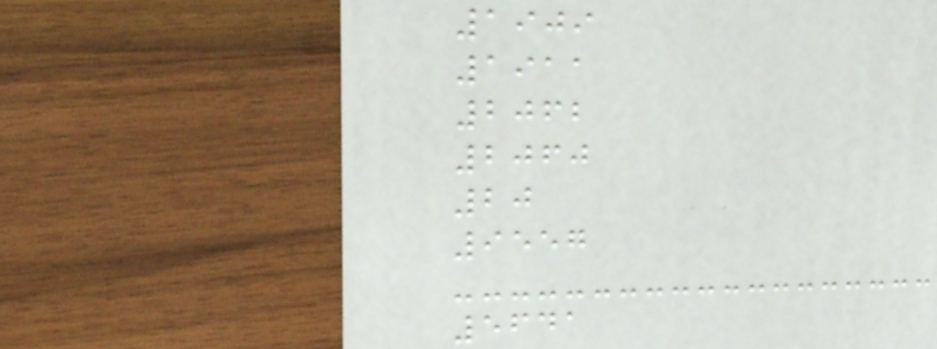1909
1911
2062
2060
20
9557
5641
